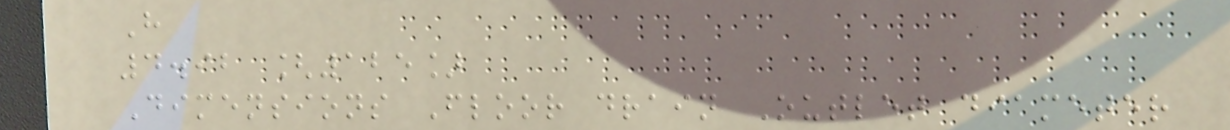H
4.92 [125]
Dimensions Floor drain Outlet diameter
